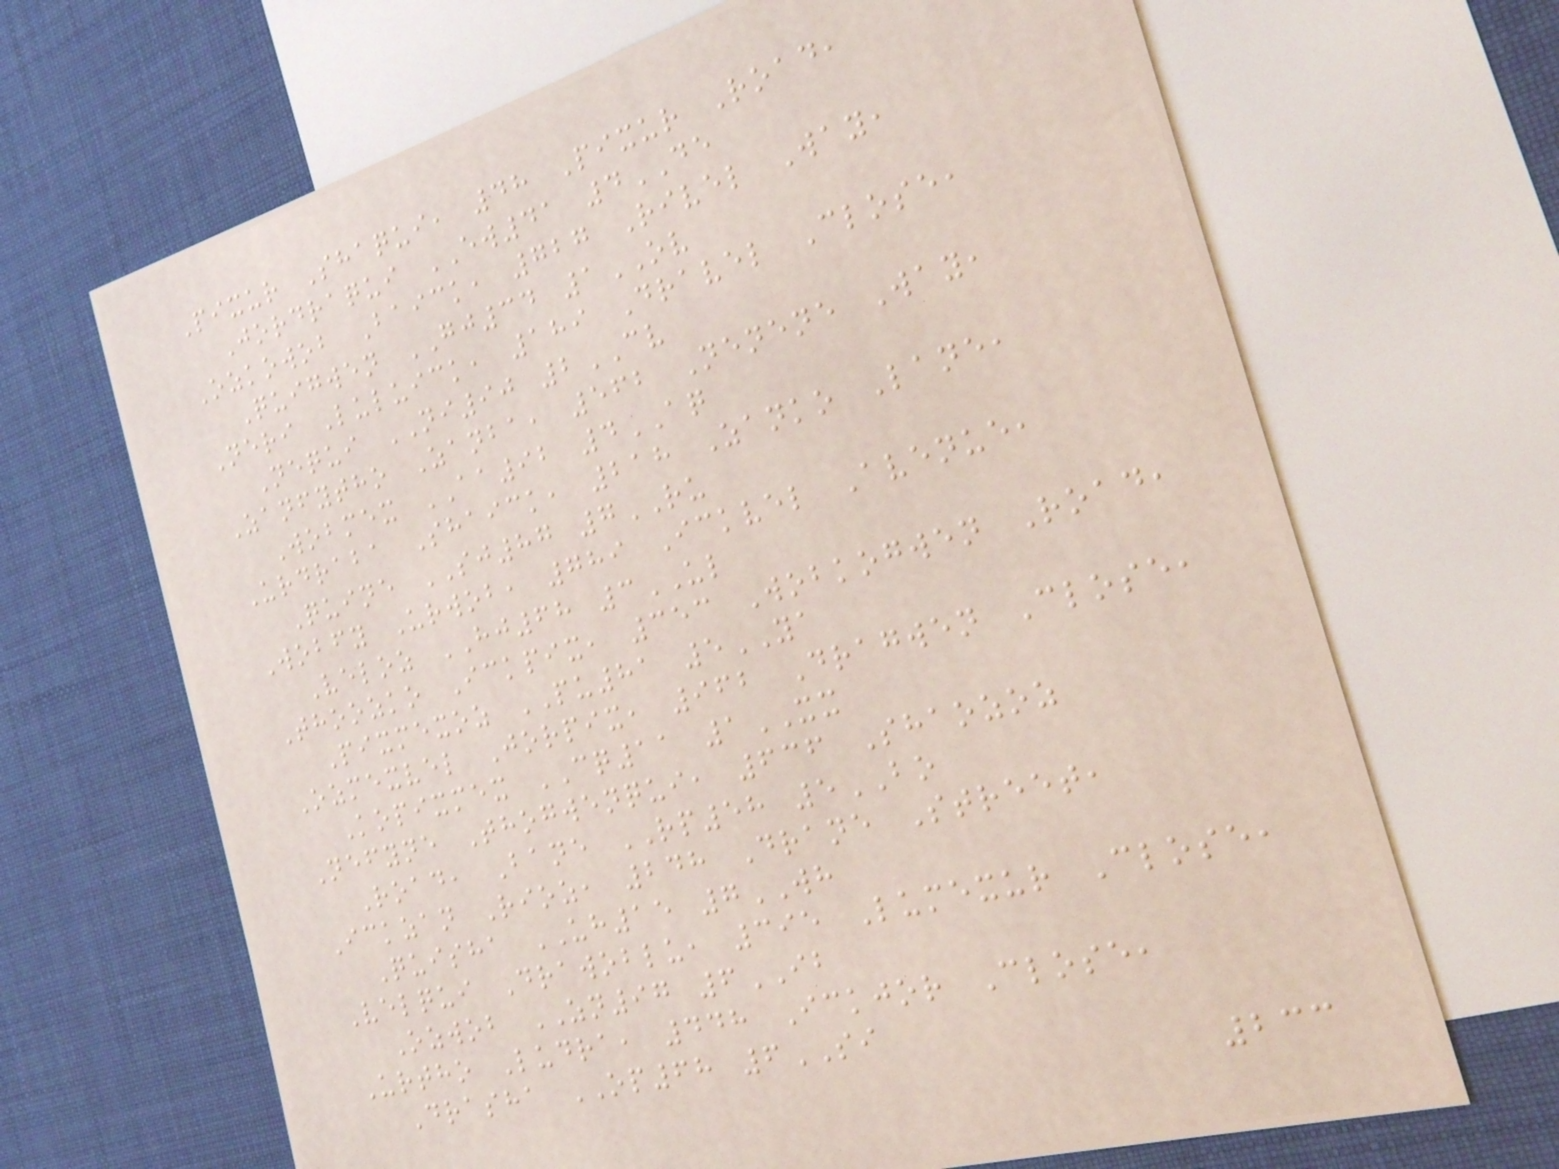Pixur Shaqui, 48 Pixur Road,
Jordraqui EW41 4DE
Ozkowob Baick, 727 Rivel Way,
Quigwen GJ34 1OV
Neri Luluick, 189 Dravel Close,
Nequi NI90 2CV
Zanfytho Zanba, 562 Nenene Way,
Wobmex AA92 4AQ
Urdraba Shaick, 218 Zanko Lane,
Quine SJ87 7RU
Wobfy Urwob, 789 Ickvel Avenue,
Veloz HJ68 3UL
Thoozko Ickpix, 353 Wobkogwen Road,
Pixmexoz PU81 5YA
Ozmexvel Jorpix, 962 Dragwen Close,
Kopixmex CQ11 1XX
Nefyne Thogwenqui, 636 Shaozoz
Road, Bane RP58 5BO
Ickzan Rioz, 248 Drane Street,
Quisha UH15 7WH
Velqui Drawoblu, 395 Lumexur Close,
Ozwob ZN97 6IB
Urtho Ludra, 448 Ickjor Close,
Drasha OP68 6SI
233
